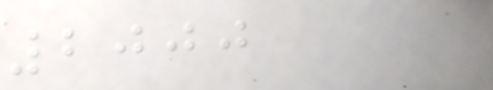2000
